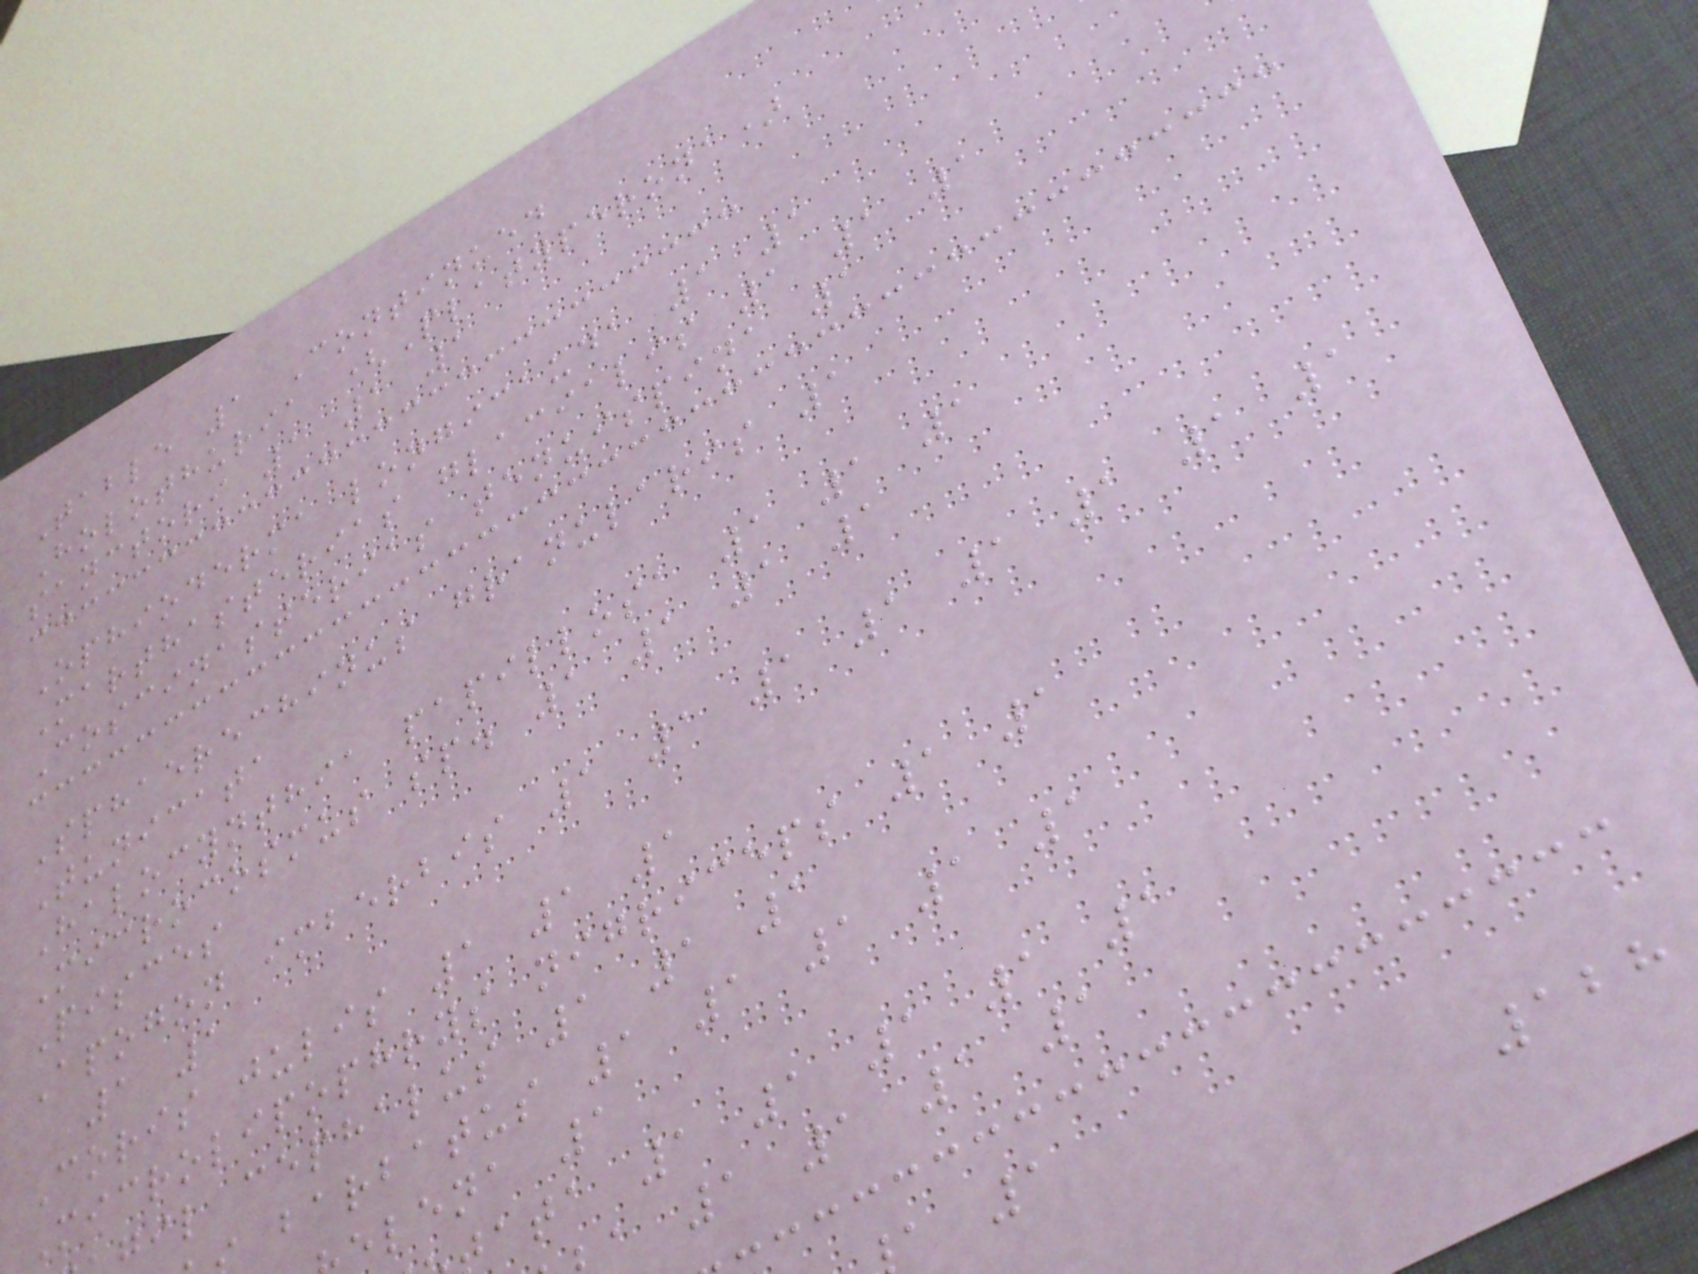Table 1 Continued
Holothuria (Platyperona)
sanctori 1 1 1
Ophioderma longicauda 1 1
Marthasterias glacialis 1 1 1
Coscinasterias tenuispina 1
Sphaerechinus granularis 1
Tunicata
Halocynthia papillosa 1 1 1
Microcosmus sp. 1 1 1 1
Pisces
Apogon imberbis 1 1 1 1 1 1 1 1
1 1
Coris julis 1 1 1
Microlipophrys nigriceps 1 1
il cephalus 1 1 1
barbatus 1 1 1 1 1
elena 1
ata 1 1 1 1 1
a 1 1 1 1
128
